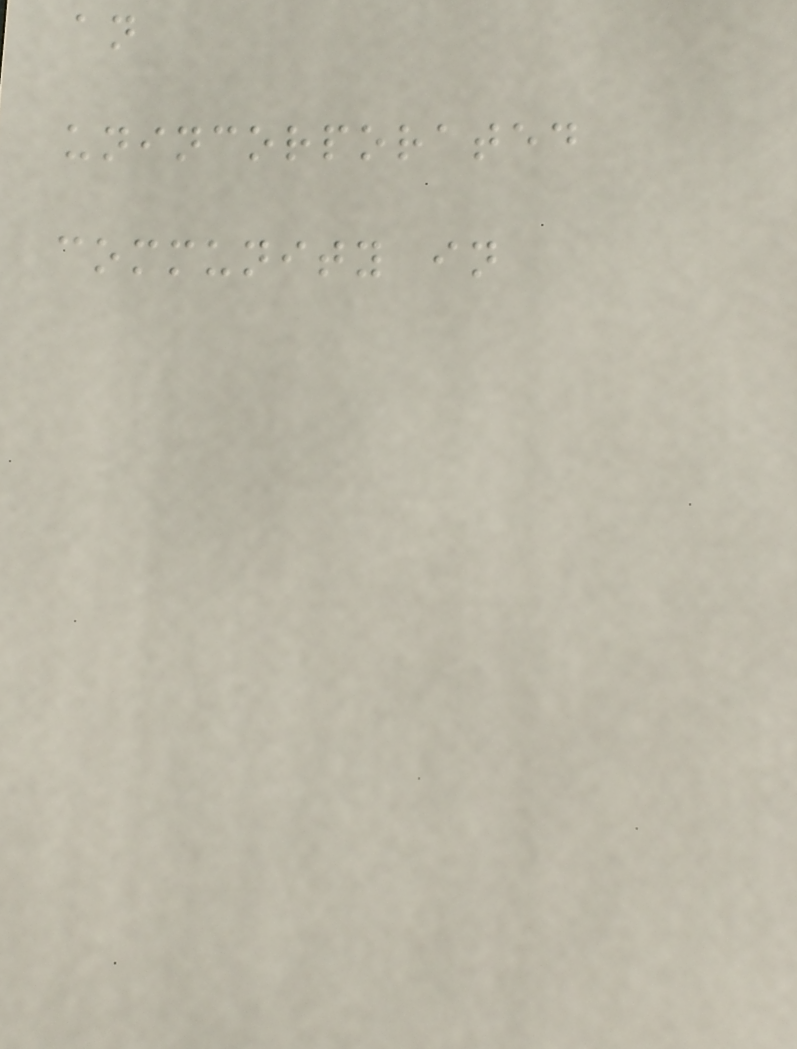an
unincorporated
community in
